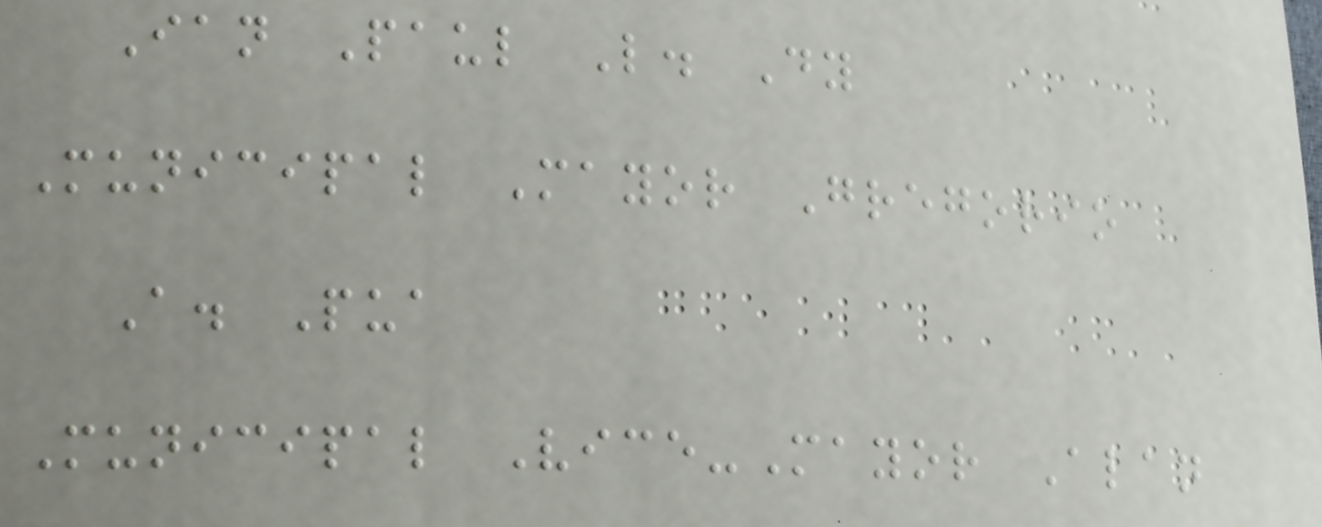Ian Paul L. Dy
Municipal Mayor Gregorio
A. Pua
Municipal Vice-Mayor Alan
